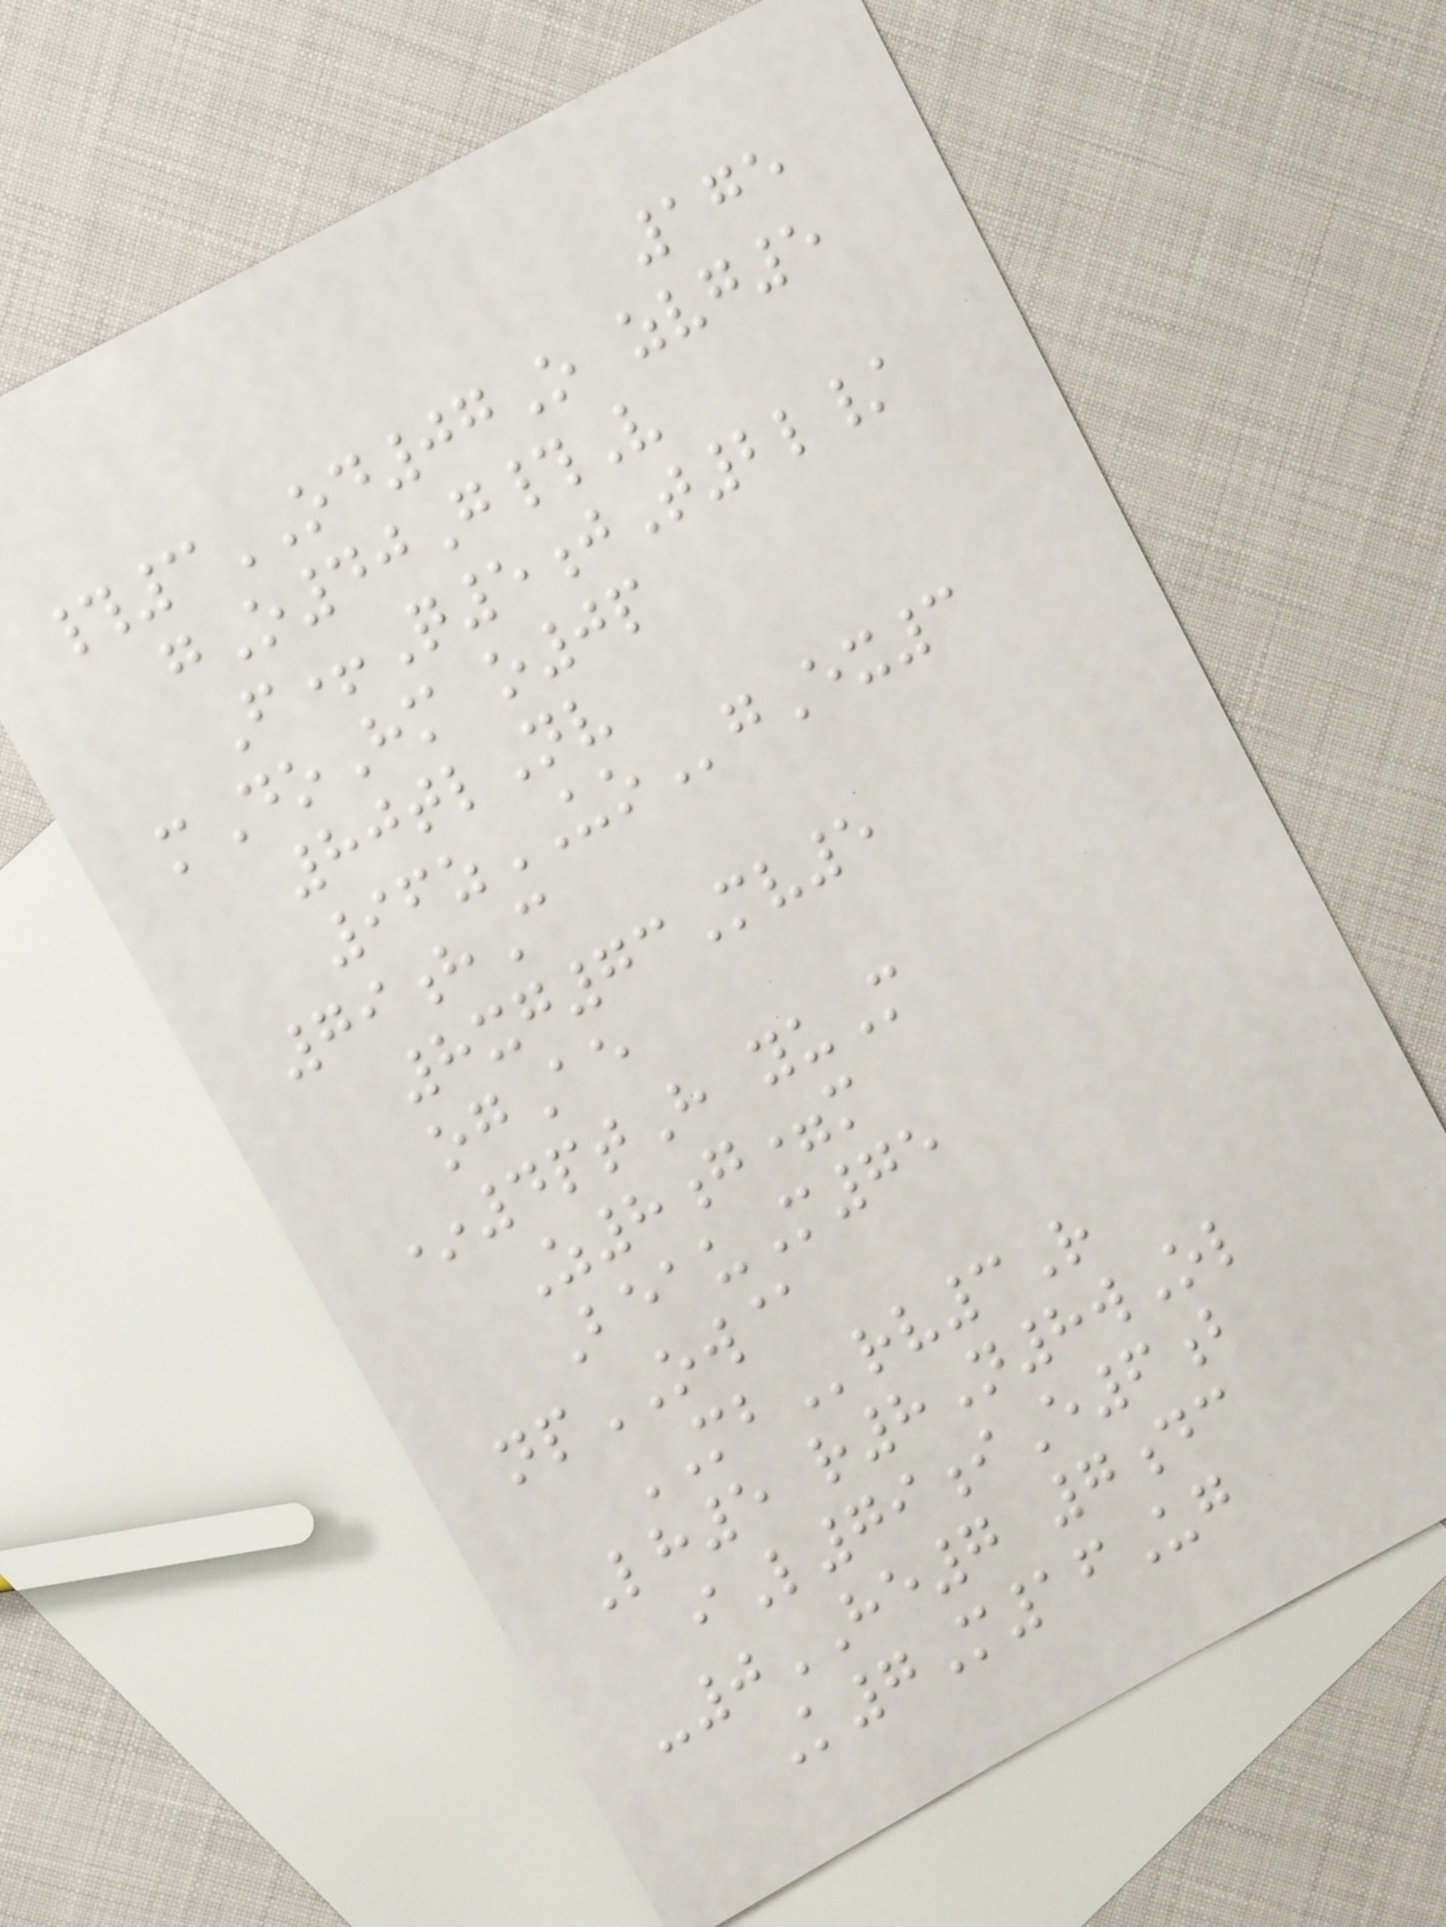175
#3OD07O zvg5
gO40G#V
F+Q5jT2l/
mDoHm o0p
80tlNv
96zUOgEx3
79hC
8xg73Mv5
ogAe
*4ptH yuM
Z8g=m
BeauM75
npOW@
MBrv3R
Lh5 r8N8wOl
iL79iE6b
-0HE7 7dc
K7M16Ug
